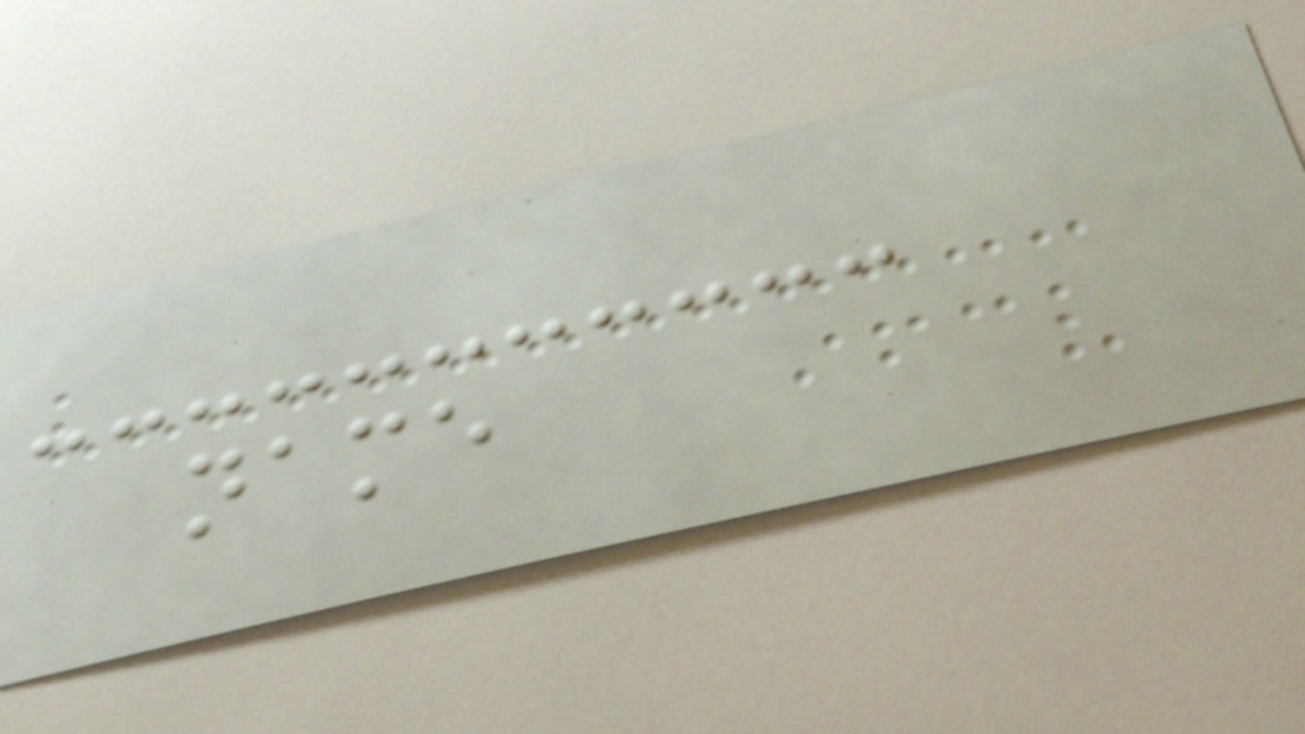name
